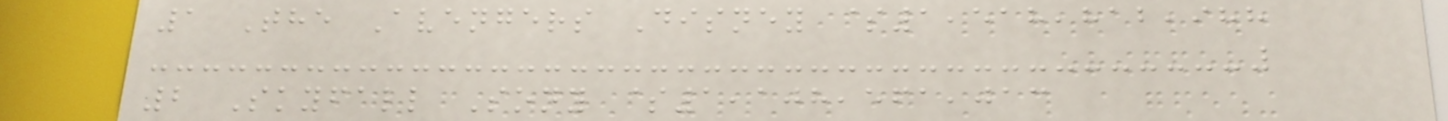1 The Avengers Disney $1,518,812,988
2 Skyfall Sony $1,108,561,013
